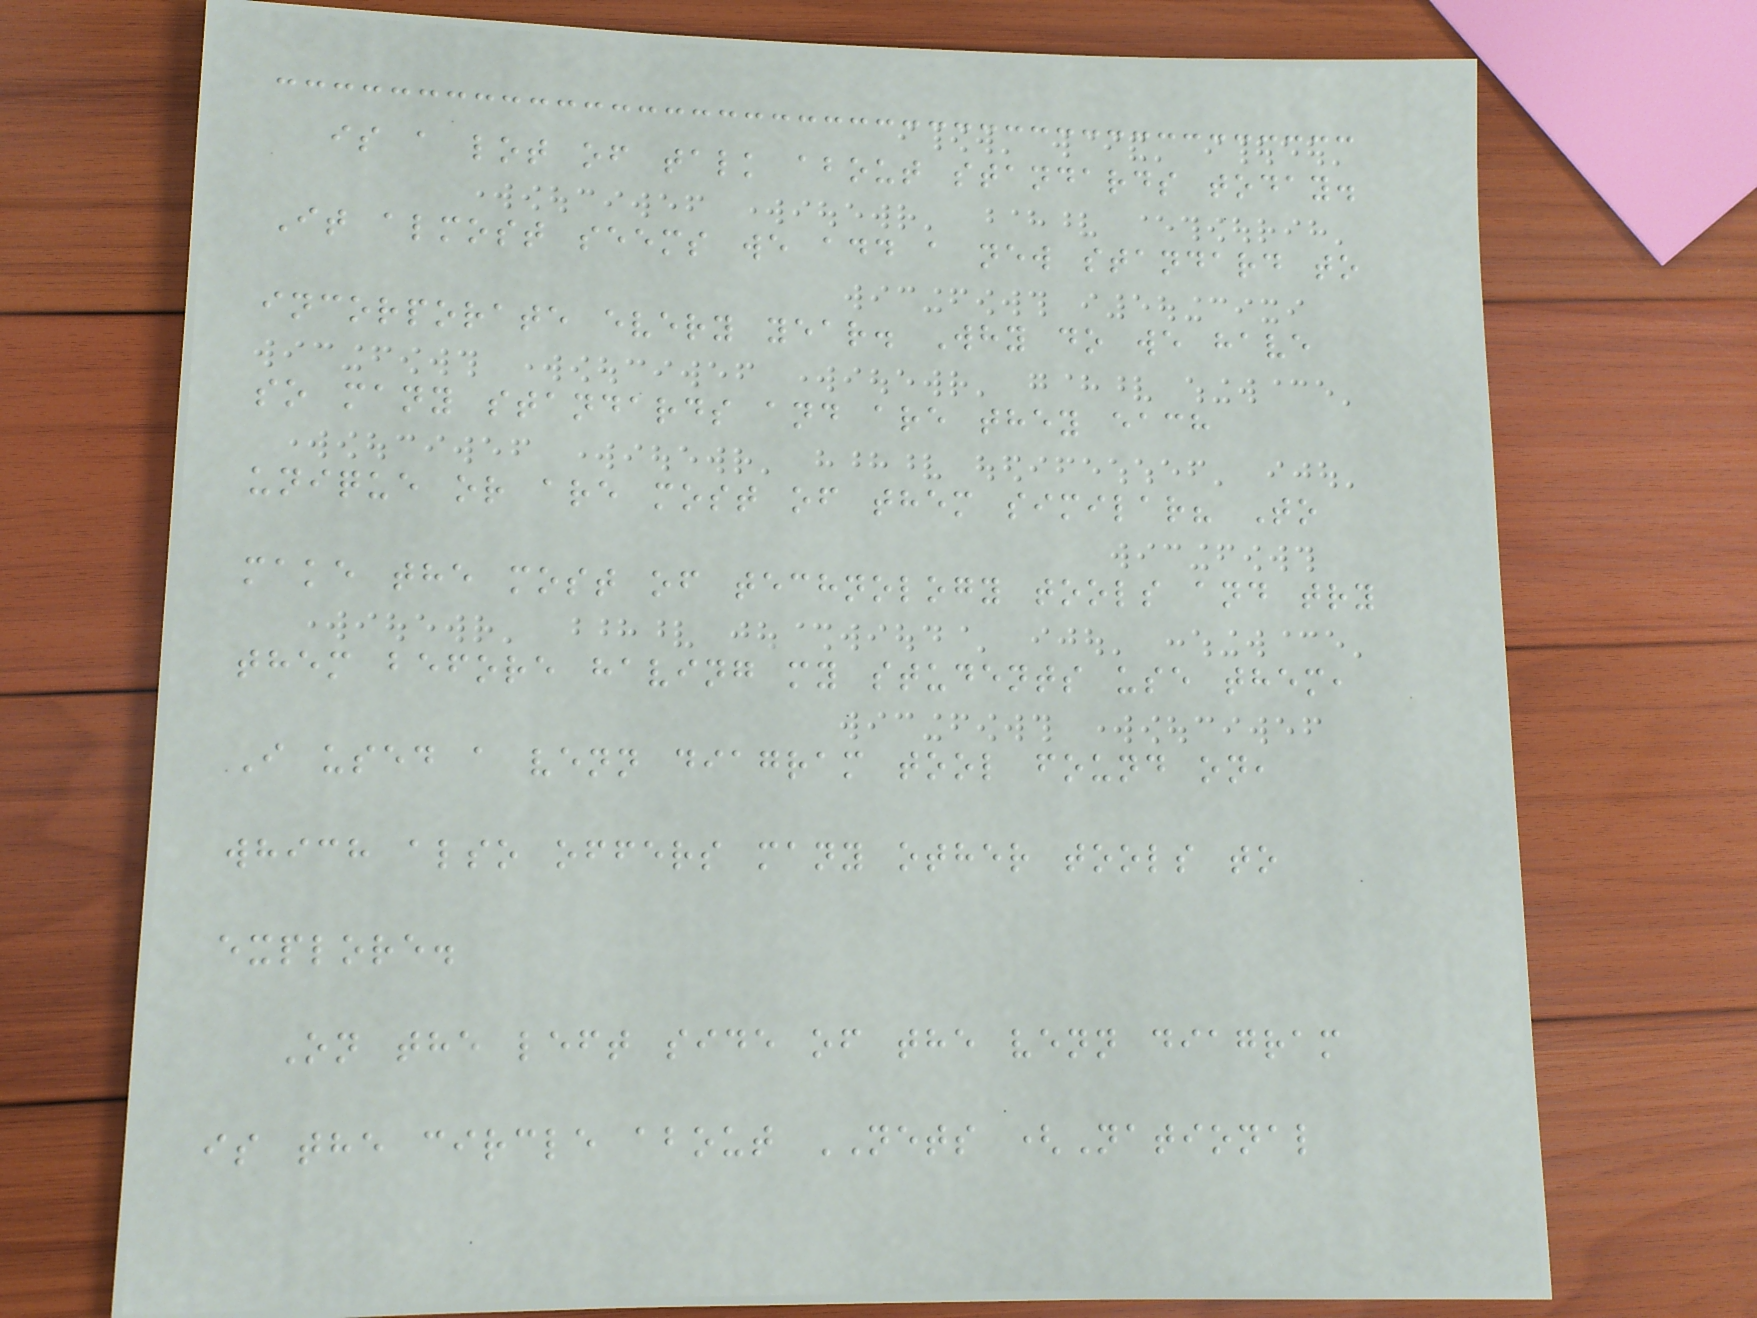is a lot of talk about standards today.
It almost seems we add a new standard to
incorporate every year. Why do we have
so many standards and are they each
unique or are most of them similar? To
make the most of technology tools and try
them before having my students use them,
I used a venn diagram tool found on,
which also offers many other tools to
explore.
On the left side of the venn diagram
is the circle about NETS (National
